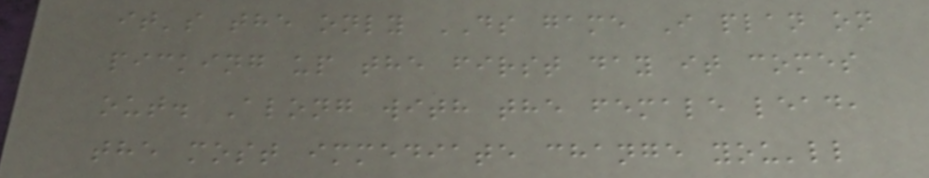it's the only DS game I plan on
picking up the first day it comes
out. Along with the female lead,
the most immediate change you'll
